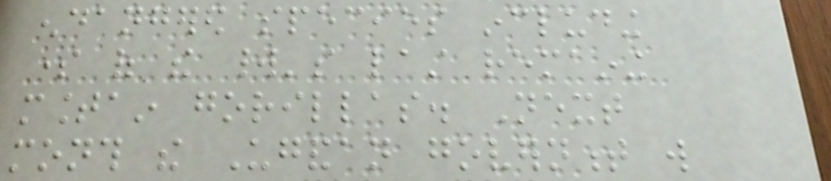endangered species including
some of the world's last remaining
mountain gorillas. Next
month the Ugandan government will
